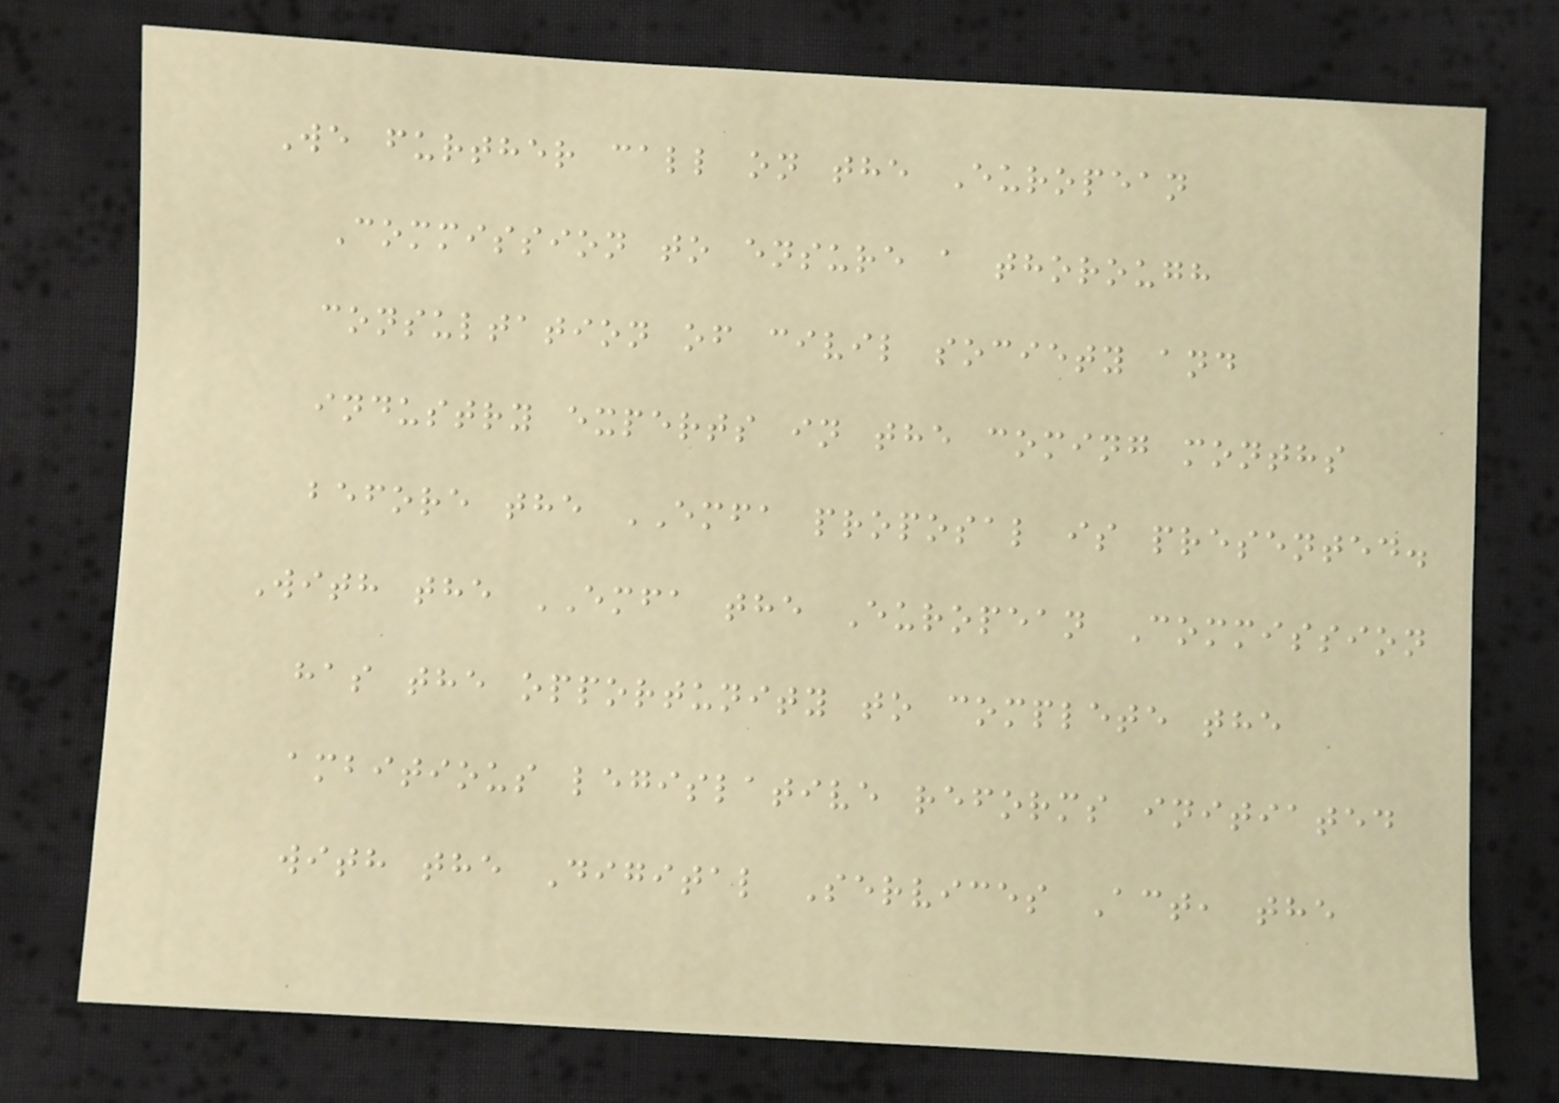We further call on the European
Commission to ensure a thorough
consultation of civil society and
industry experts in the coming months
before the EMFA proposal is presented.
With the EMFA the European Commission
has the opportunity to complete the
ambitious legislative reforms initiated
with the Digital Services Act, the
